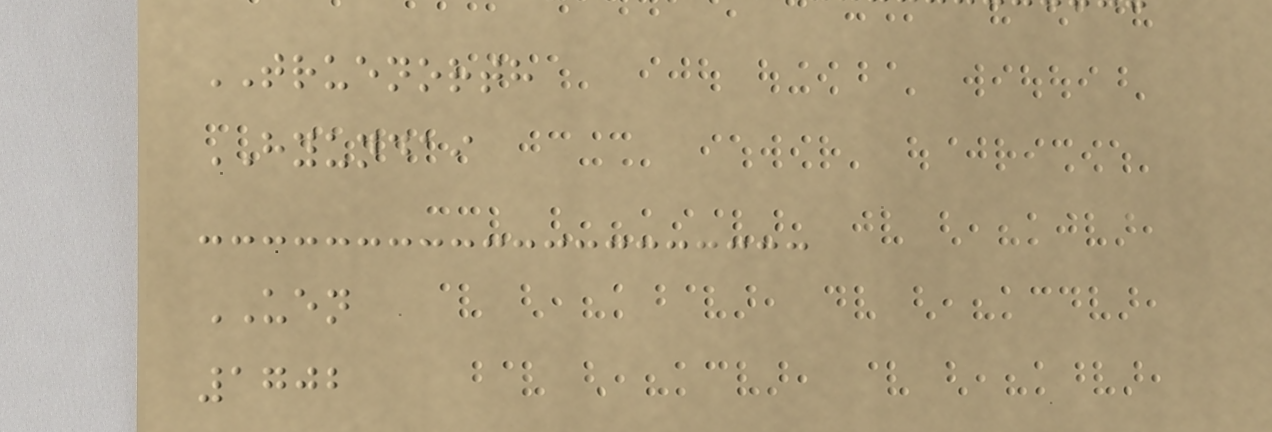TRUENORTH
HYUNDAI
UEN
1702
